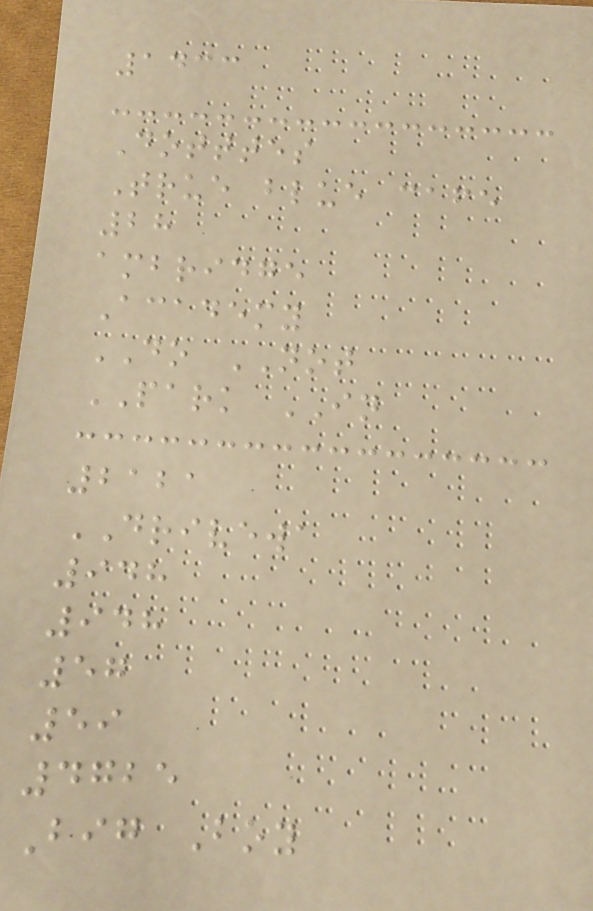1433
Dotttes
True blue cafe
28
ambridge
Academy
DO NOT
PARK IN
2121
DRIVEWA
948
948
57
59
4725
Big Boy
